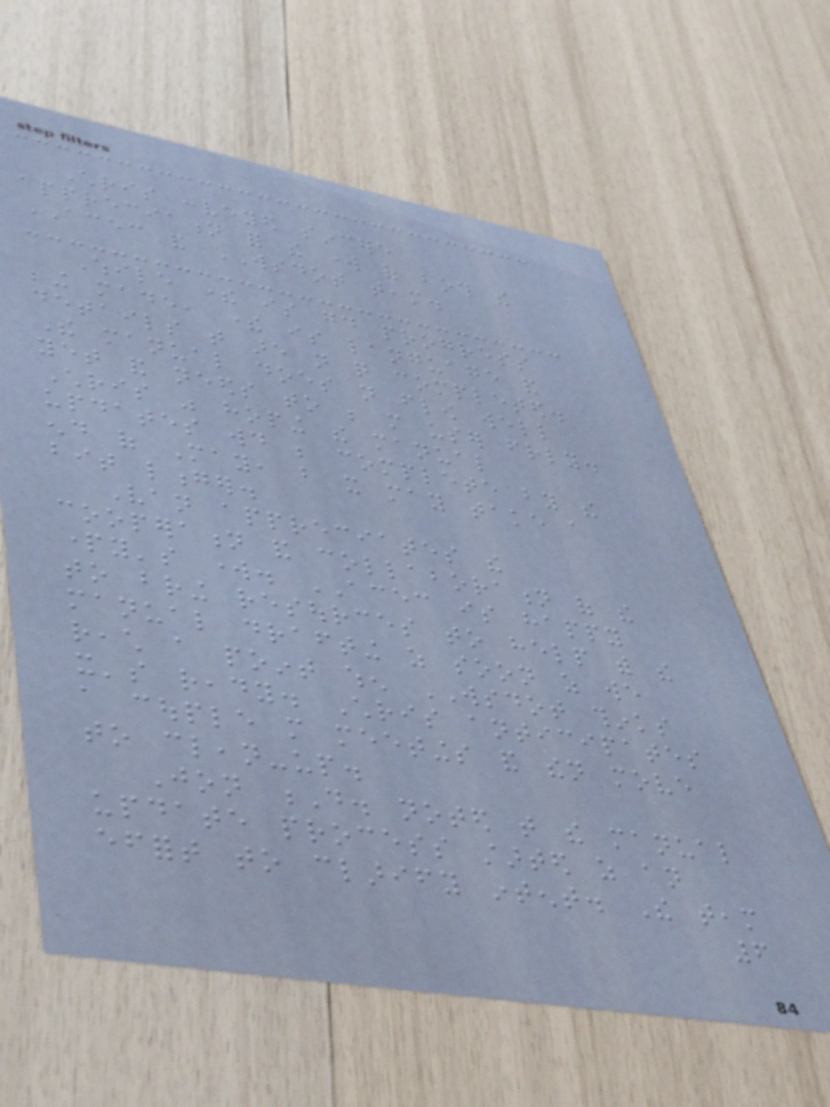Chris conveyed sincere
appreciation for the work of both the
ACEC and WSDOT team.
While there is good progress
being made, there is language and
details that are not quite completed.
The manual does not flow well
yet and needs to be more user friendly.
Chris was hoping the manual
updates would be complete by the
end of May, but it may take a
bit longer.
Van appreciates the
cooperation and collaboration of the
party's work. ACEC is happy
to bring resources to help with the
manual drafting as soon as we
reach a point when WSDOT thinks
it's ready. Chris anticipates
a couple more meetings and then move
to clean-up.
Jon D. noted that the manual
update process started as an
effort to clarify intent. The team
6
